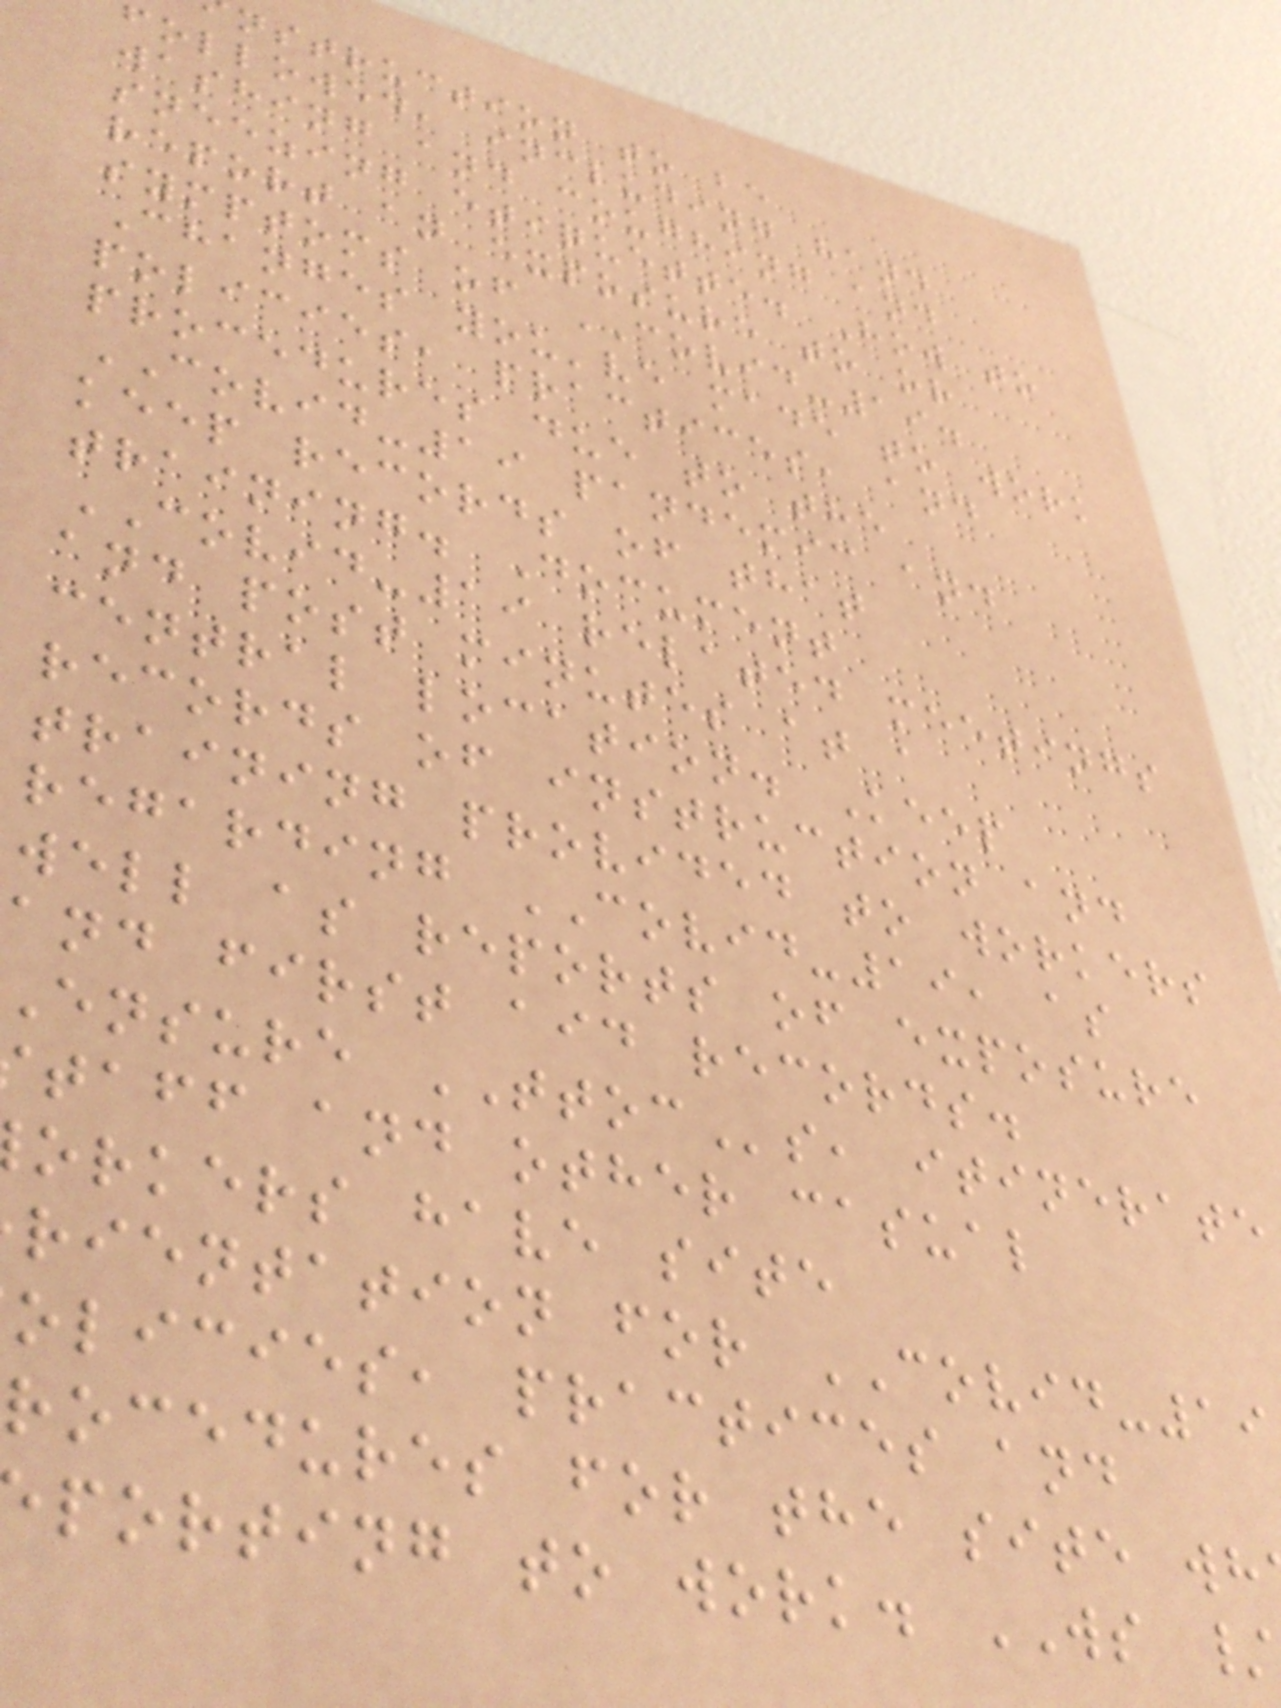nstruction to be
followed, including hand
washing and coughing and
sneezing etiquette. How to
report an exposure to or
symptoms of COVID-19.
Changes you've made to work
policies, practices, and
procedures due to the
COVID-19 pandemic and
keep records of that
training. Document
COVID-19 related meetings
and post minutes at a
central location. Keep
records of instruction and
training provided to workers
regarding COVID-19, as
well as reports of exposure
and first aid records.
ensure TTOCs, itinerate
taff and other casual
orkers have site
rientation for COVID-19
olicies, practices and
rocedures for the site wh
porting to work. WS /
